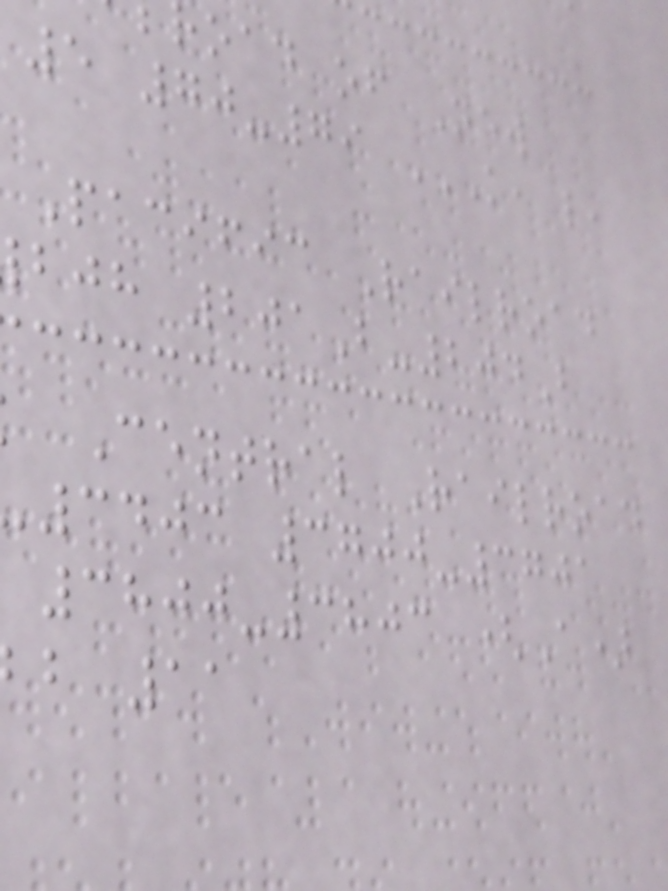road of New
Pacific Railroad
bjh 201B-204B
Central Railroad
3403 3700-3701
3800-3803 (A)
b 11
